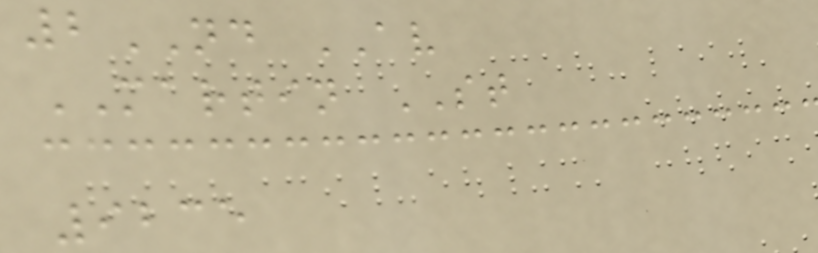2ND AV
MARTIN ST
9235
